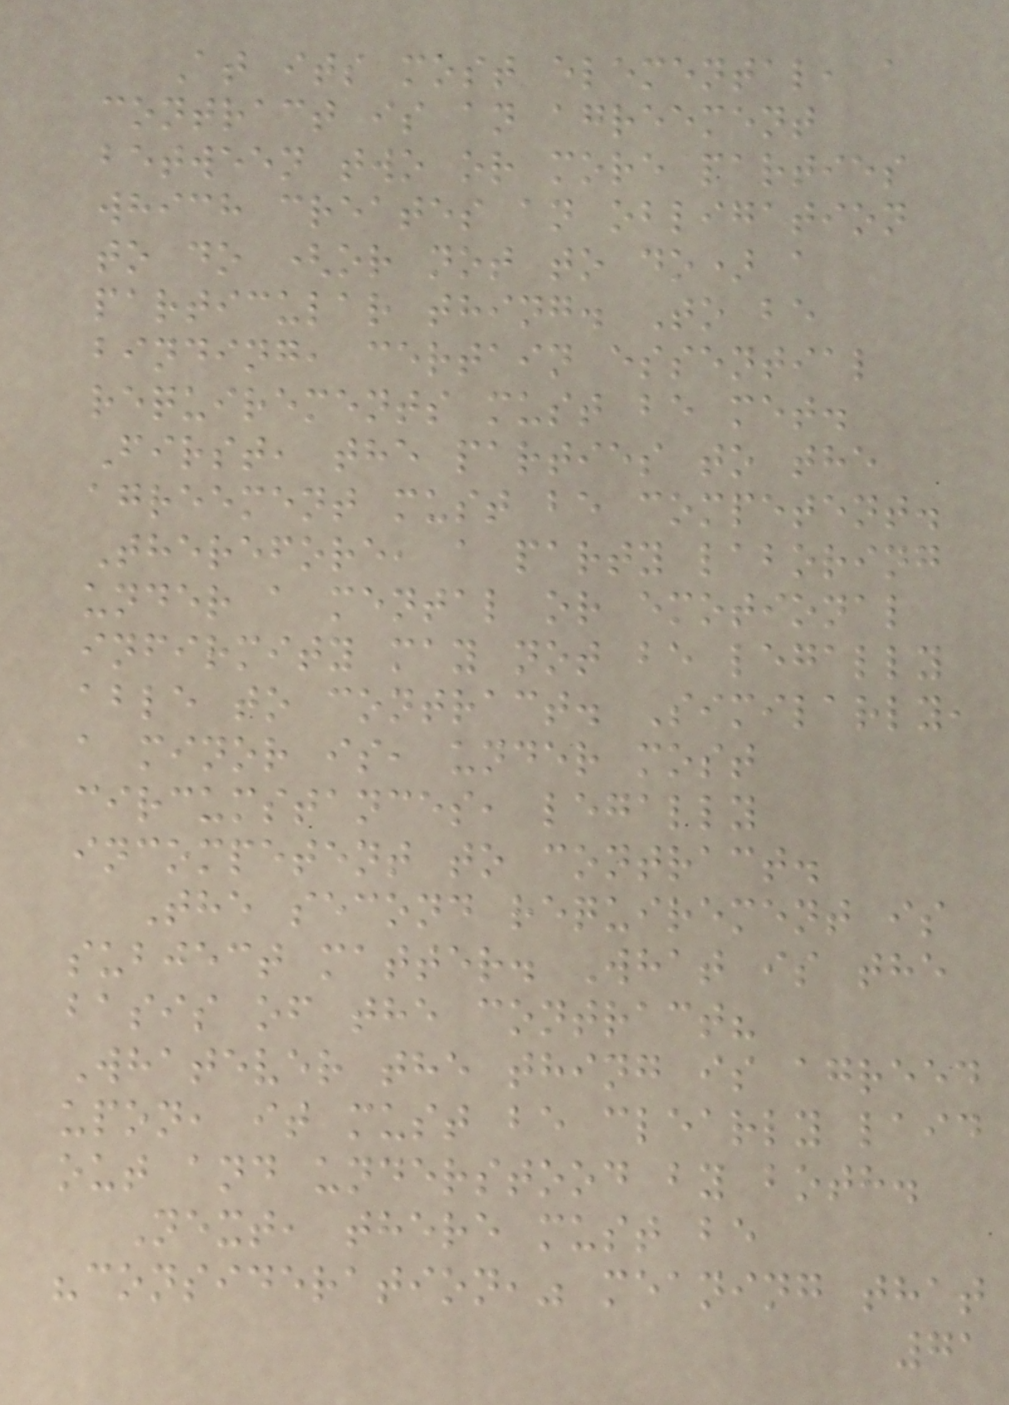At its most elemental, a
contract is an agreement
between two or more parties
which creates an obligation
to do (or not to do) a
particular thing. To be
binding, certain essential
requirements must be met.
First, the parties to the
agreement must be competent.
Therefore, a party laboring
under a mental or emotional
infirmity may not be legally
able to contract. Similarly,
a minor is, under most
circumstances, legally
incompetent to contract.
The second requirement is
subject matter. What is the
basis of the contract?
Whatever the thing is agreed
upon, it must be clearly laid
out and understood by both.
Next, there must be
"consideration," meaning that
71
